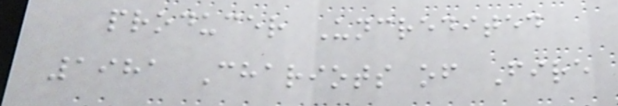producer Uncredited
1981 Chariots of Fire
